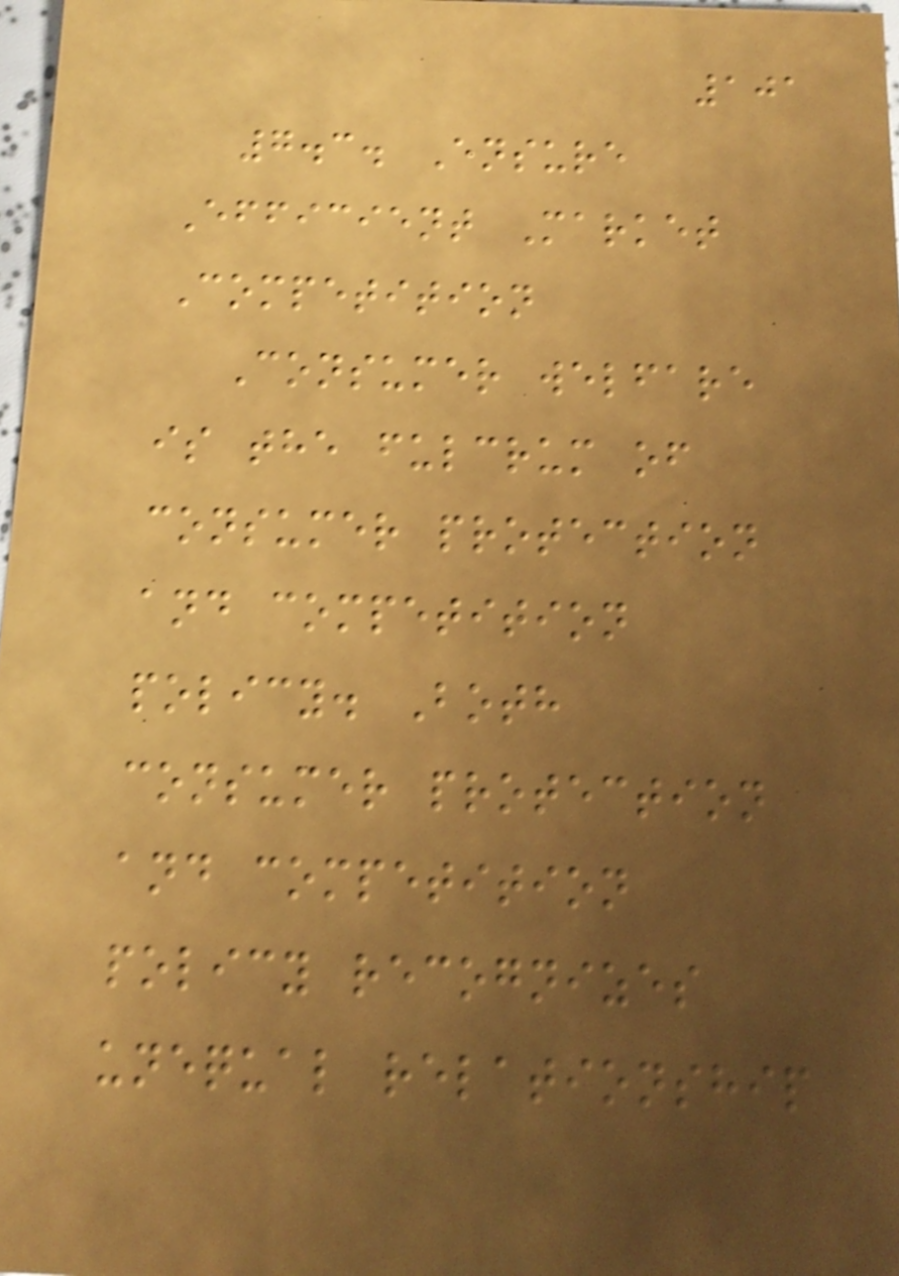101
7.3. Ensure
Efficient Market
Competition
Consumer welfare
is the fulcrum of
consumer protection
and competition
policy. Both
consumer protection
and competition
policy recognizes
unequal relationship
